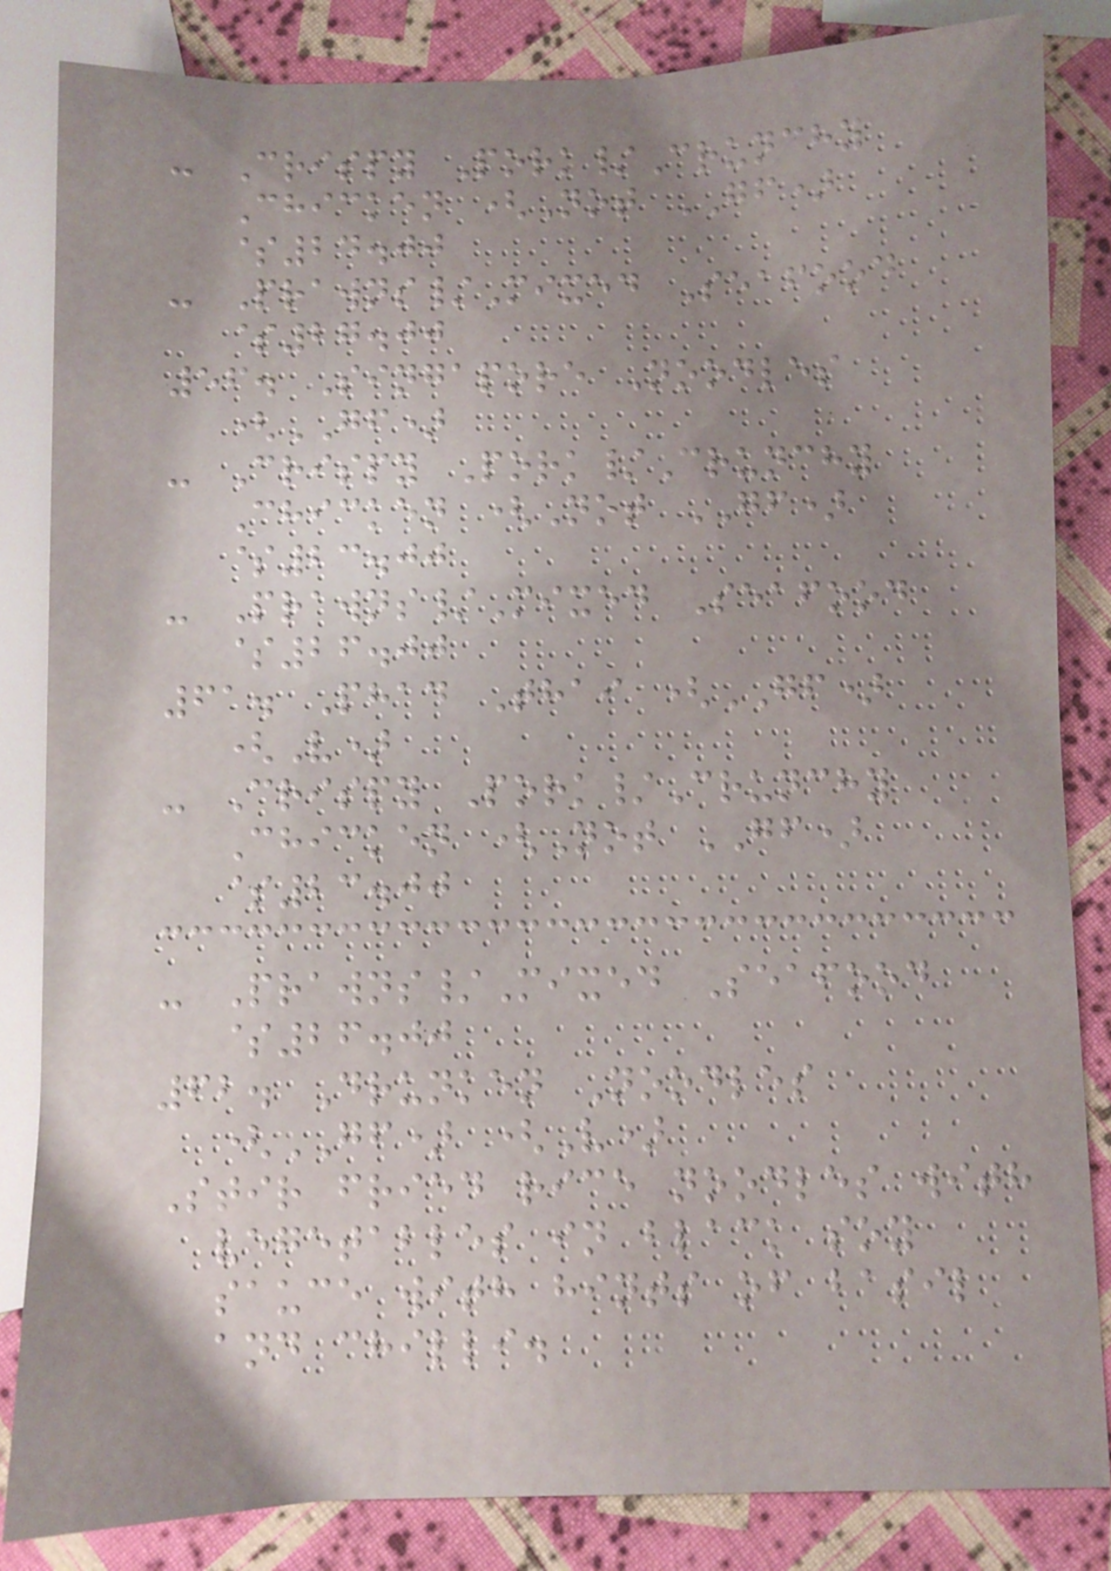- Crispy Pork/Crunchy
Chicken (Not GF)
$24.00
- Prawns/Mixed Seafood
$27.00
56. Singapore Noodles
(GF)
- Crispy Pork/Crunchy
Chicken (Not GF)
$23.00
- Prawns/Mixed Seafood
$26.00
61. Phad Thai (GF)
(V)
- Crispy Pork/Crunchy
Chicken (Not GF)
$23.00
- Prawns/Mixed Seafood
$26.00
62. Drunken Noodles
(GF) (V)
Stir fried rice noodles with
vegetables in black soy
sauce with hints of basil
and chilli.
